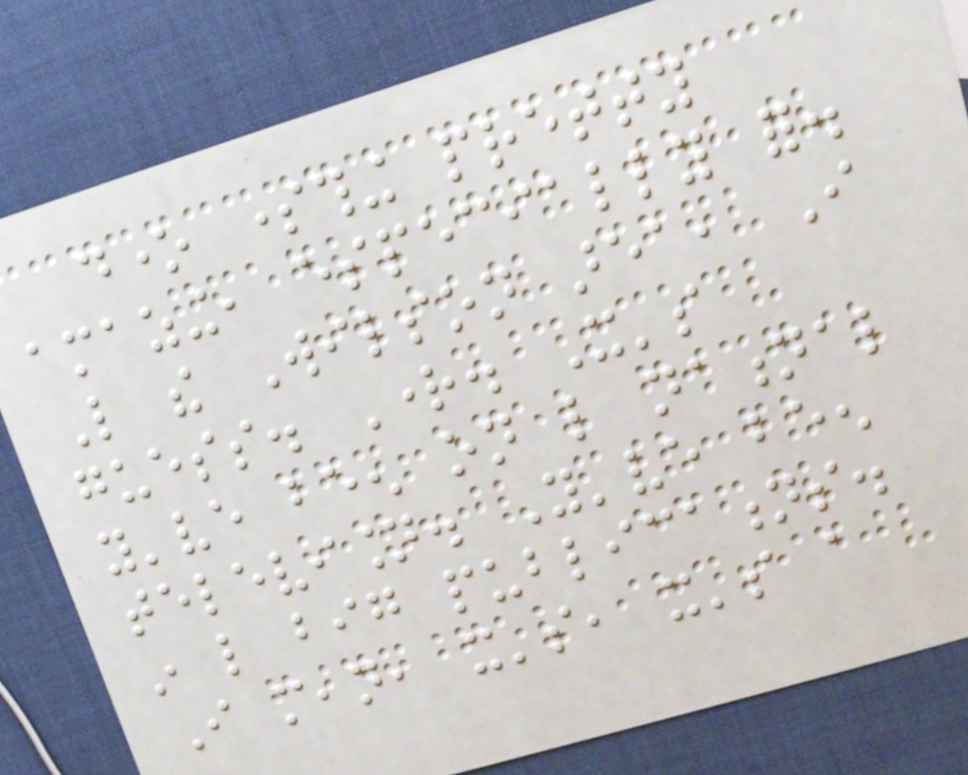done something pretty
amazing, especially for.
Like the Wilson area, I
guess. Right. It's
you've been on like national
television. You've been
in like big publications.
I mean, it's, it's a
